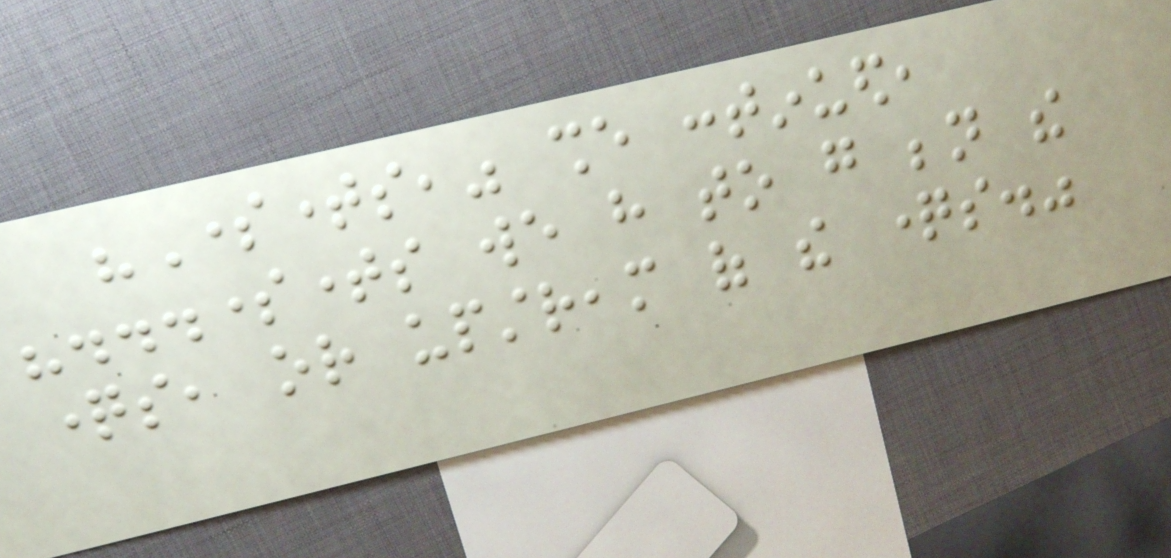"Sometimes," she continued,
"...sometimes we have to go beneath the
questions, or upstream of the questions."
